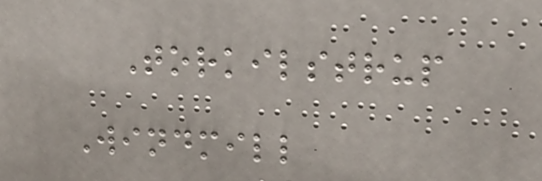Torkilstrup
Windmill
